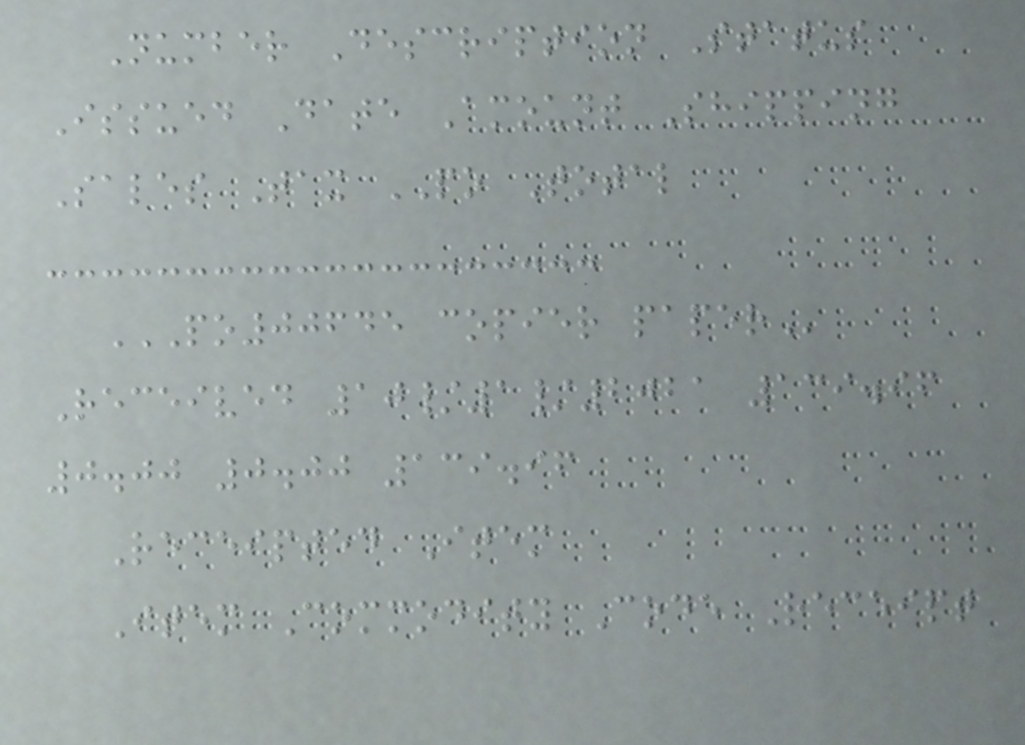Number Description Status
Issued Date Amount Shipping
Sales Tax PO Total
PO00645 COPIER PAPER
Received 10/1/2021 139.96
0.00 0.00 139.96
Receipted Item
Item Commodity Code Receipt
